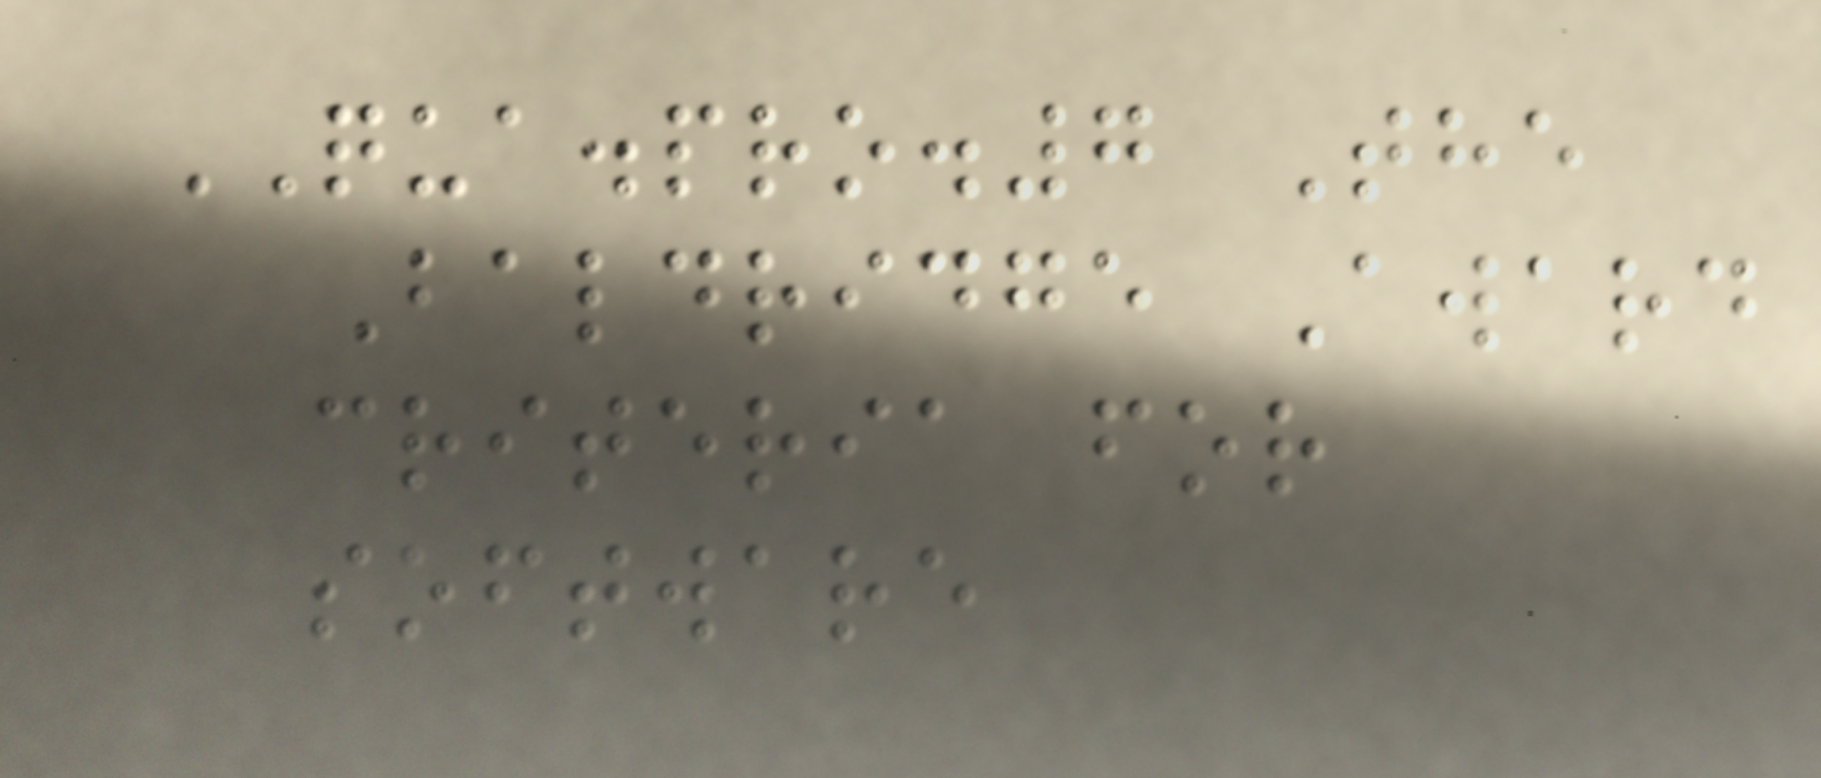QUA.pro.7 The
Baldridge Award
criteria for
software
